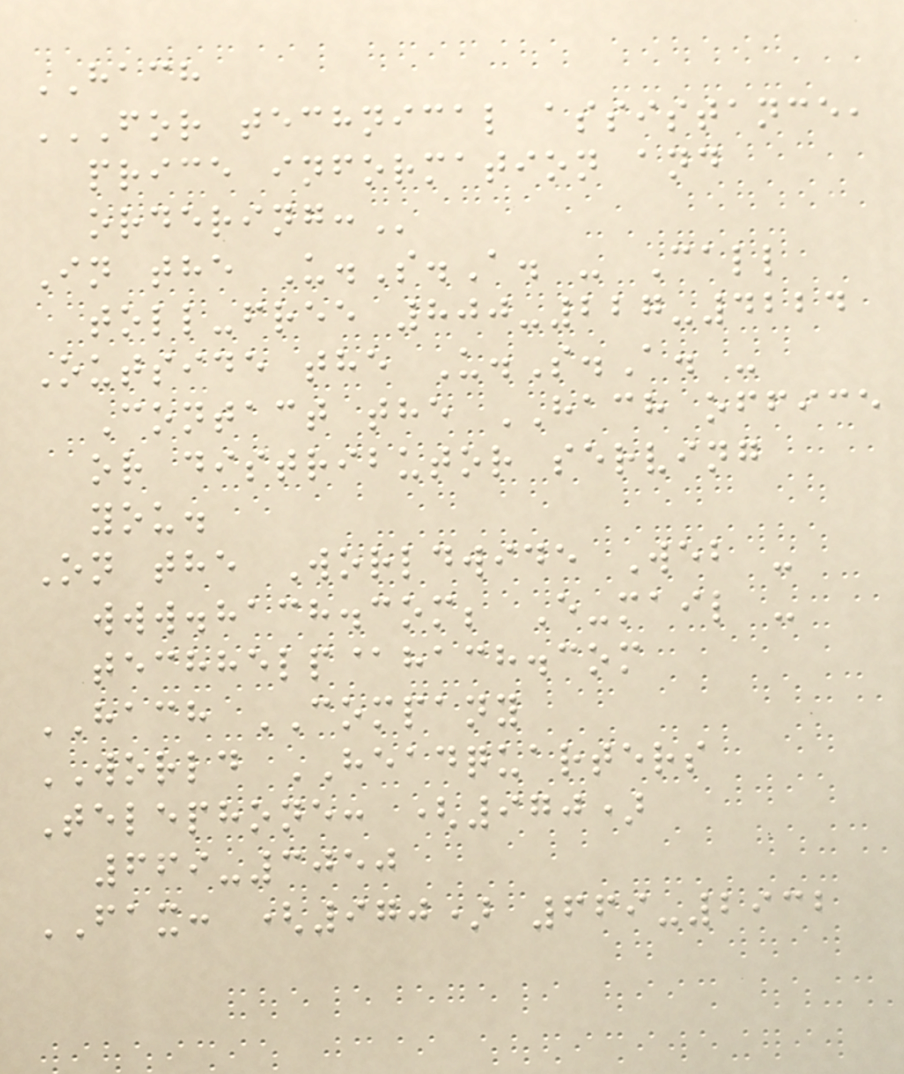HACH
FOR TECHNICAL ASSISTANCE,
PRICE INFORMATION AND
ORDERING:
In the U.S.A. - Call
toll-free 800-227-4224
Outside the U.S.A. -
Contact the HACH office
or distributor serving
you.
On the Worldwide Web -
www.hach.com; E-mail -
techhelp@hach.com
HACH COMPANY
WORLD HEADQUARTERS
Telephone: (970)
669-3050
FAX: (970) 669-2932
